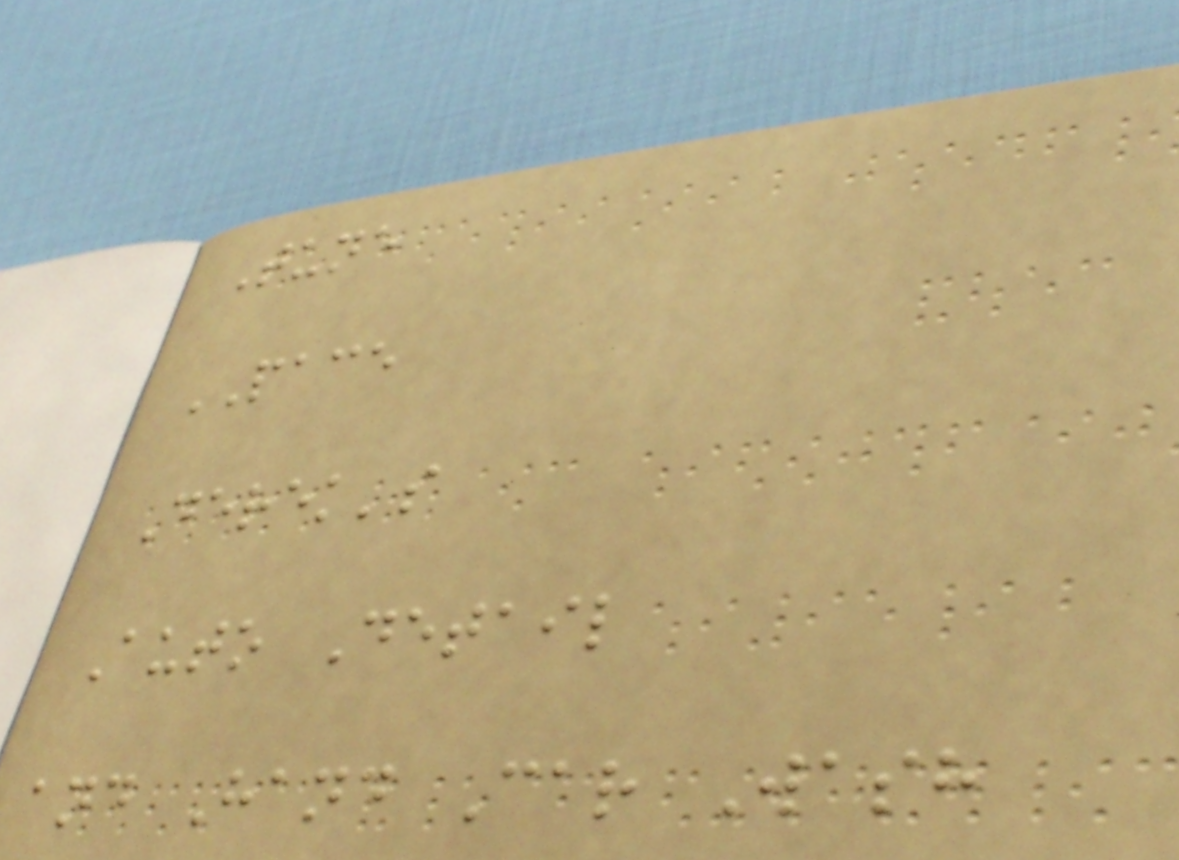Tune
PACE
Derek's
Auto Detail
and Hand Car Wash
